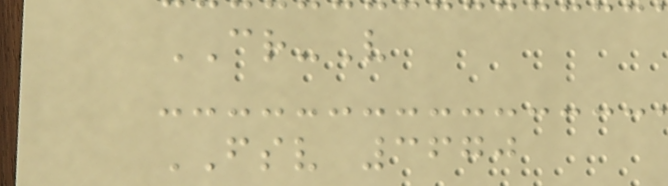CR-V
FSV 3670
